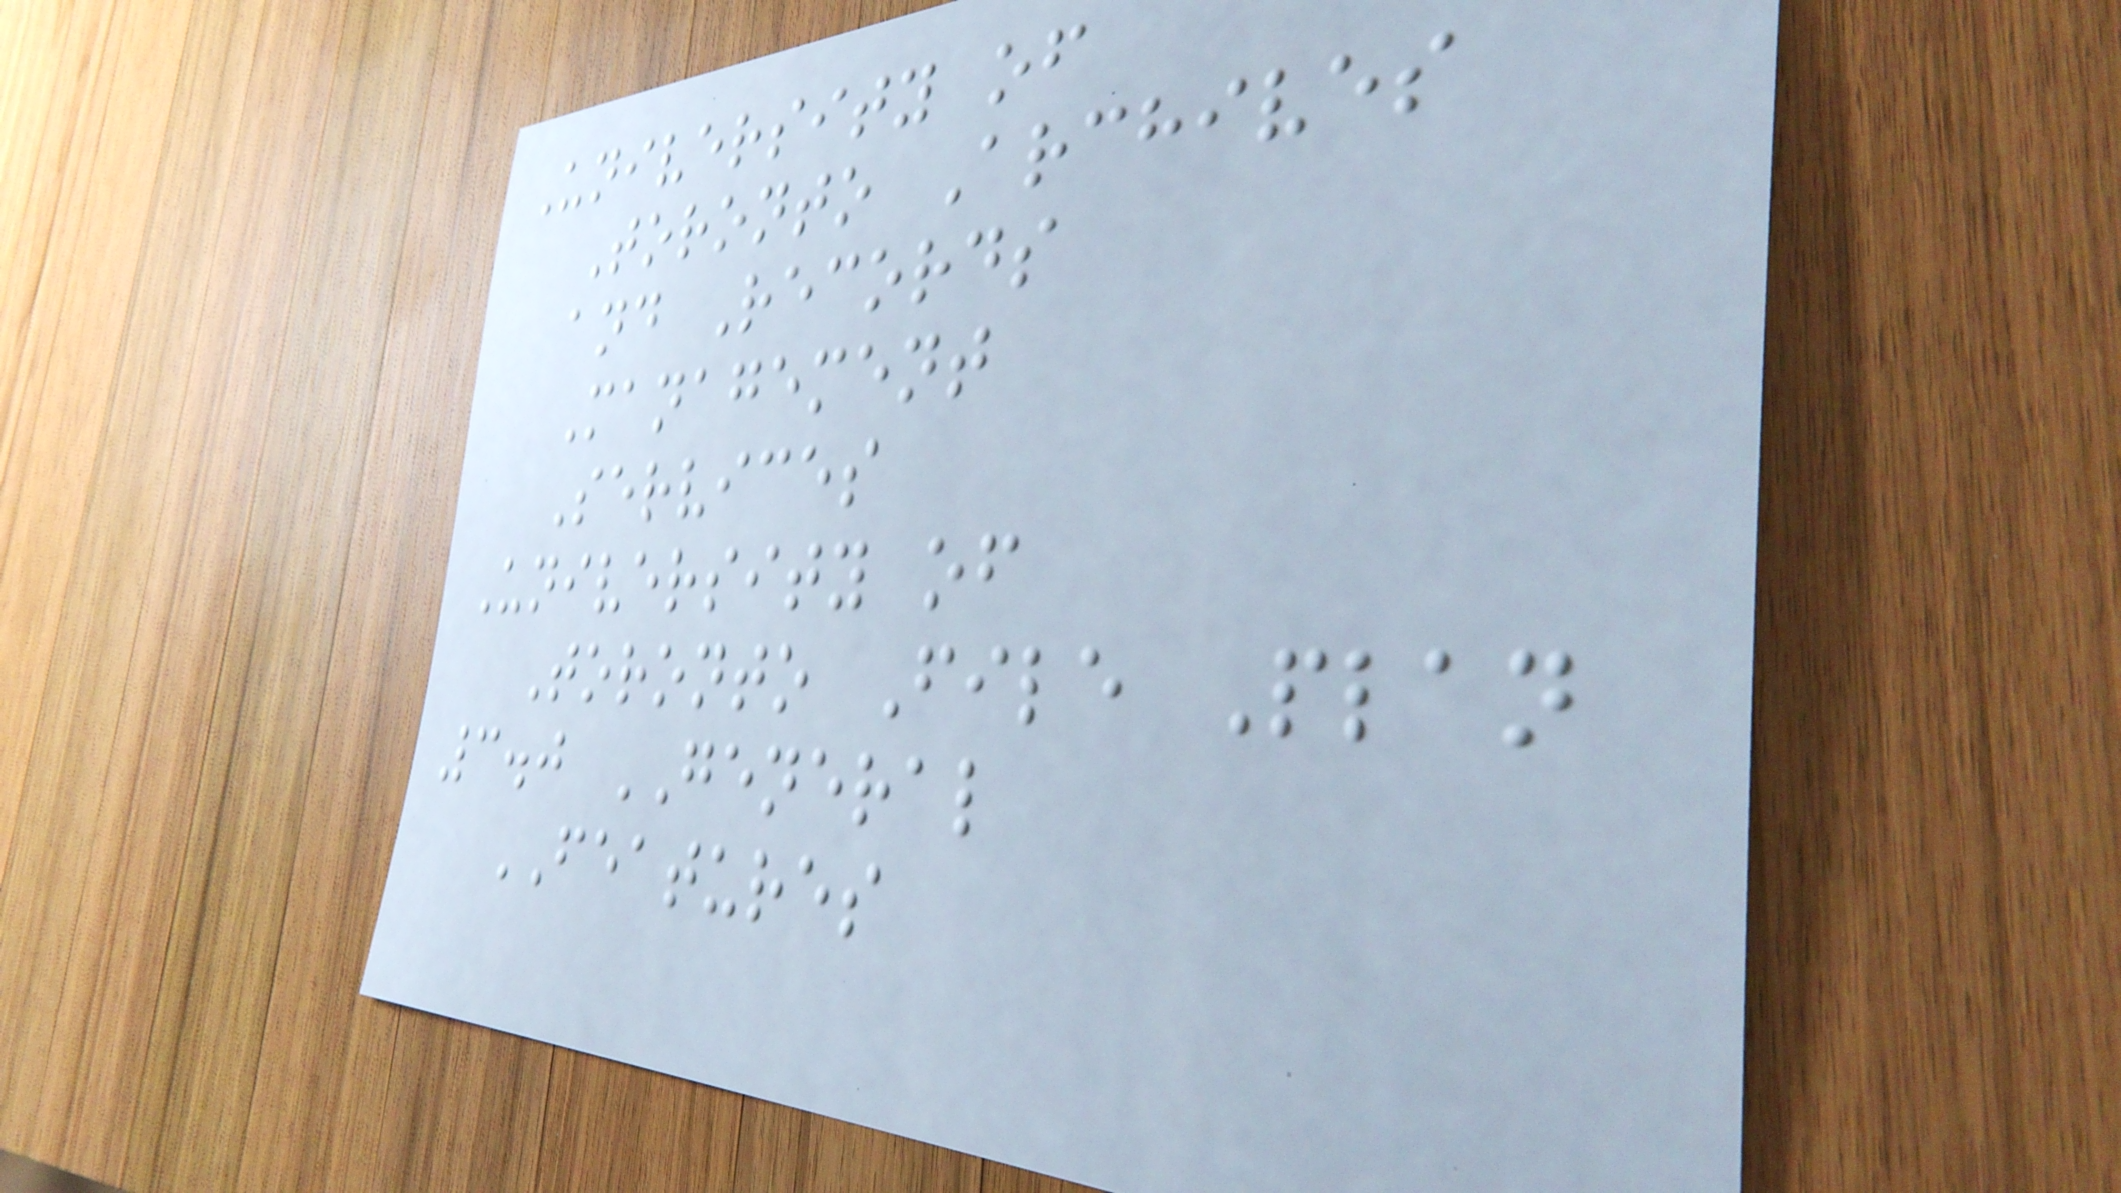University of
Toronto Archives
and Records
Management
Services
University of
Toronto File Plan
3.0 GENERAL
FEATURES
